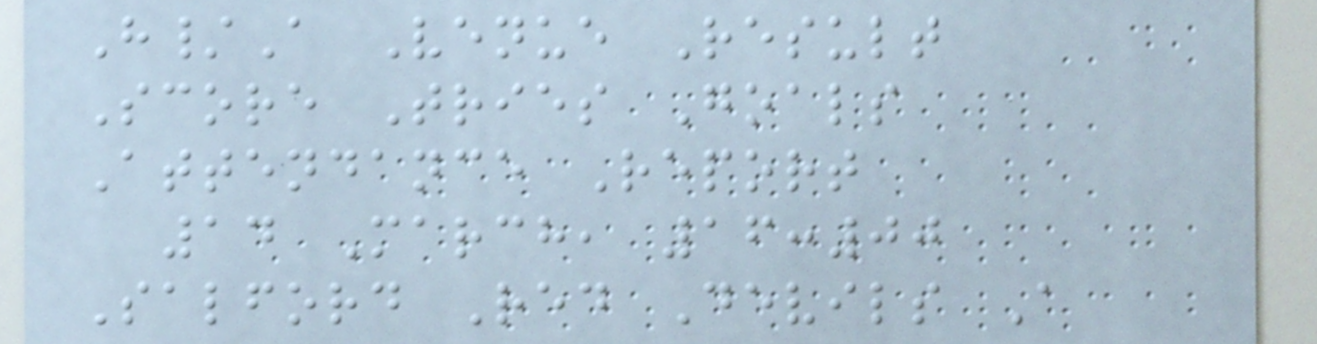H/A Venue Result
Score Tries Goals
Attendance Report
14 March, 16:00
Salford Red Devils A
